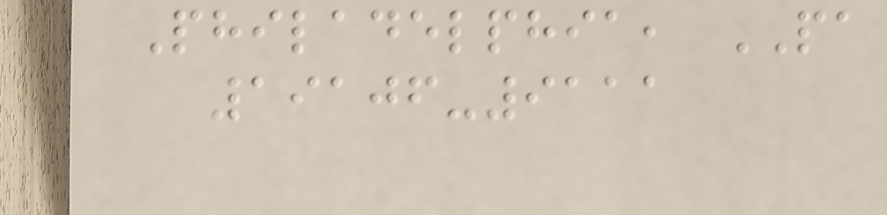Philadelphia, PA
19106-9111
